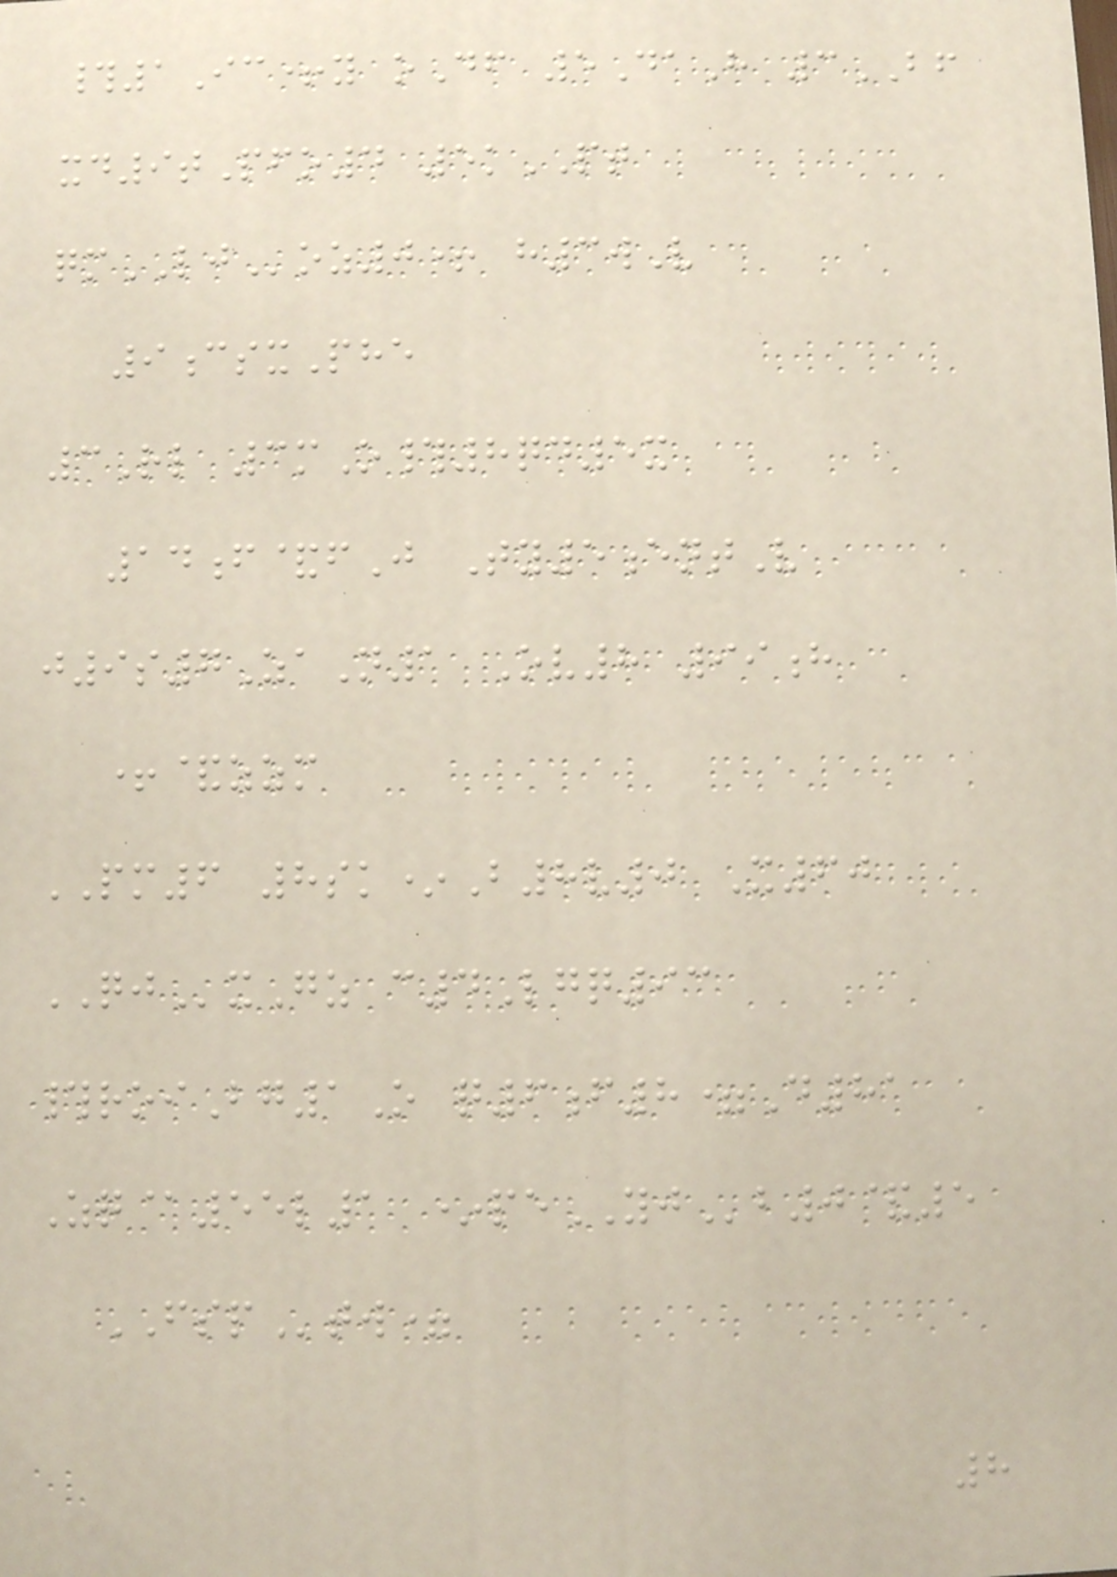#1Ic+y oDf 5DaH 3BF
xd9tPfo4 5kPT
qmLJoz0+ h3wV
9csxPhe
3Rl 3mO#8qd5x
14f&fJ Ty5entV
j9s7ZaN1 Ov8 99h
+&zzm
PM6 8sk*B8v0 X60
QJxGz c4Lgq93
#roiBg1O q6f8=D81
Zq@55l1 *peYJb0&5
FSPtw=
8
